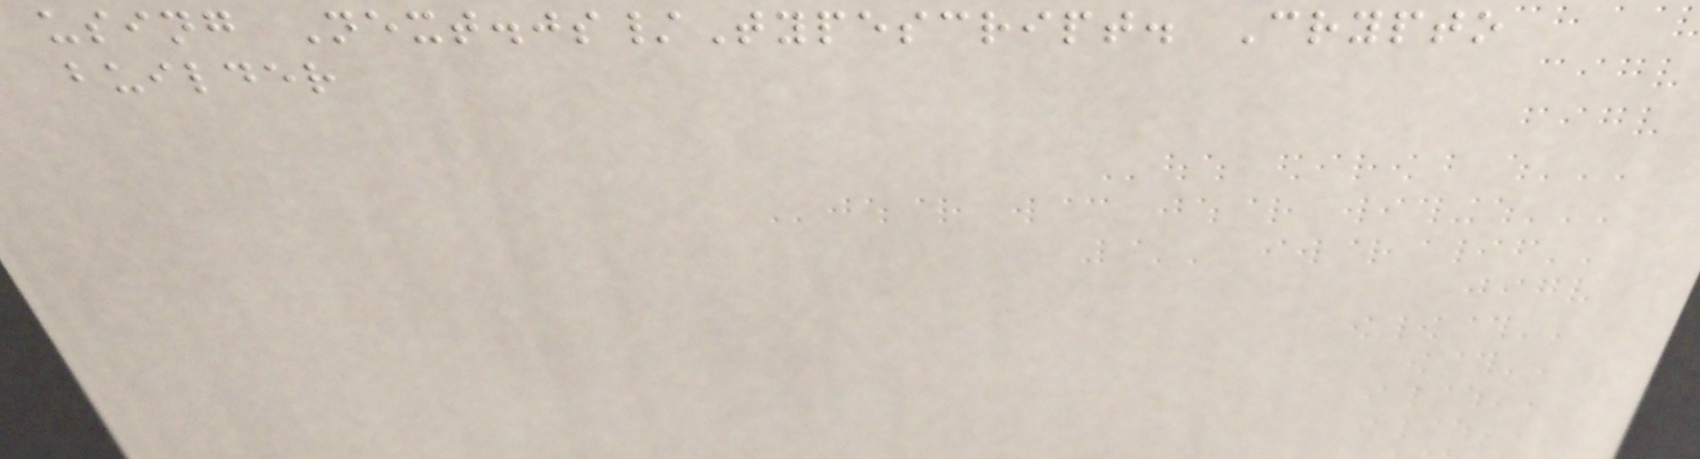using Next.js/Typescript. Crypto
builder
